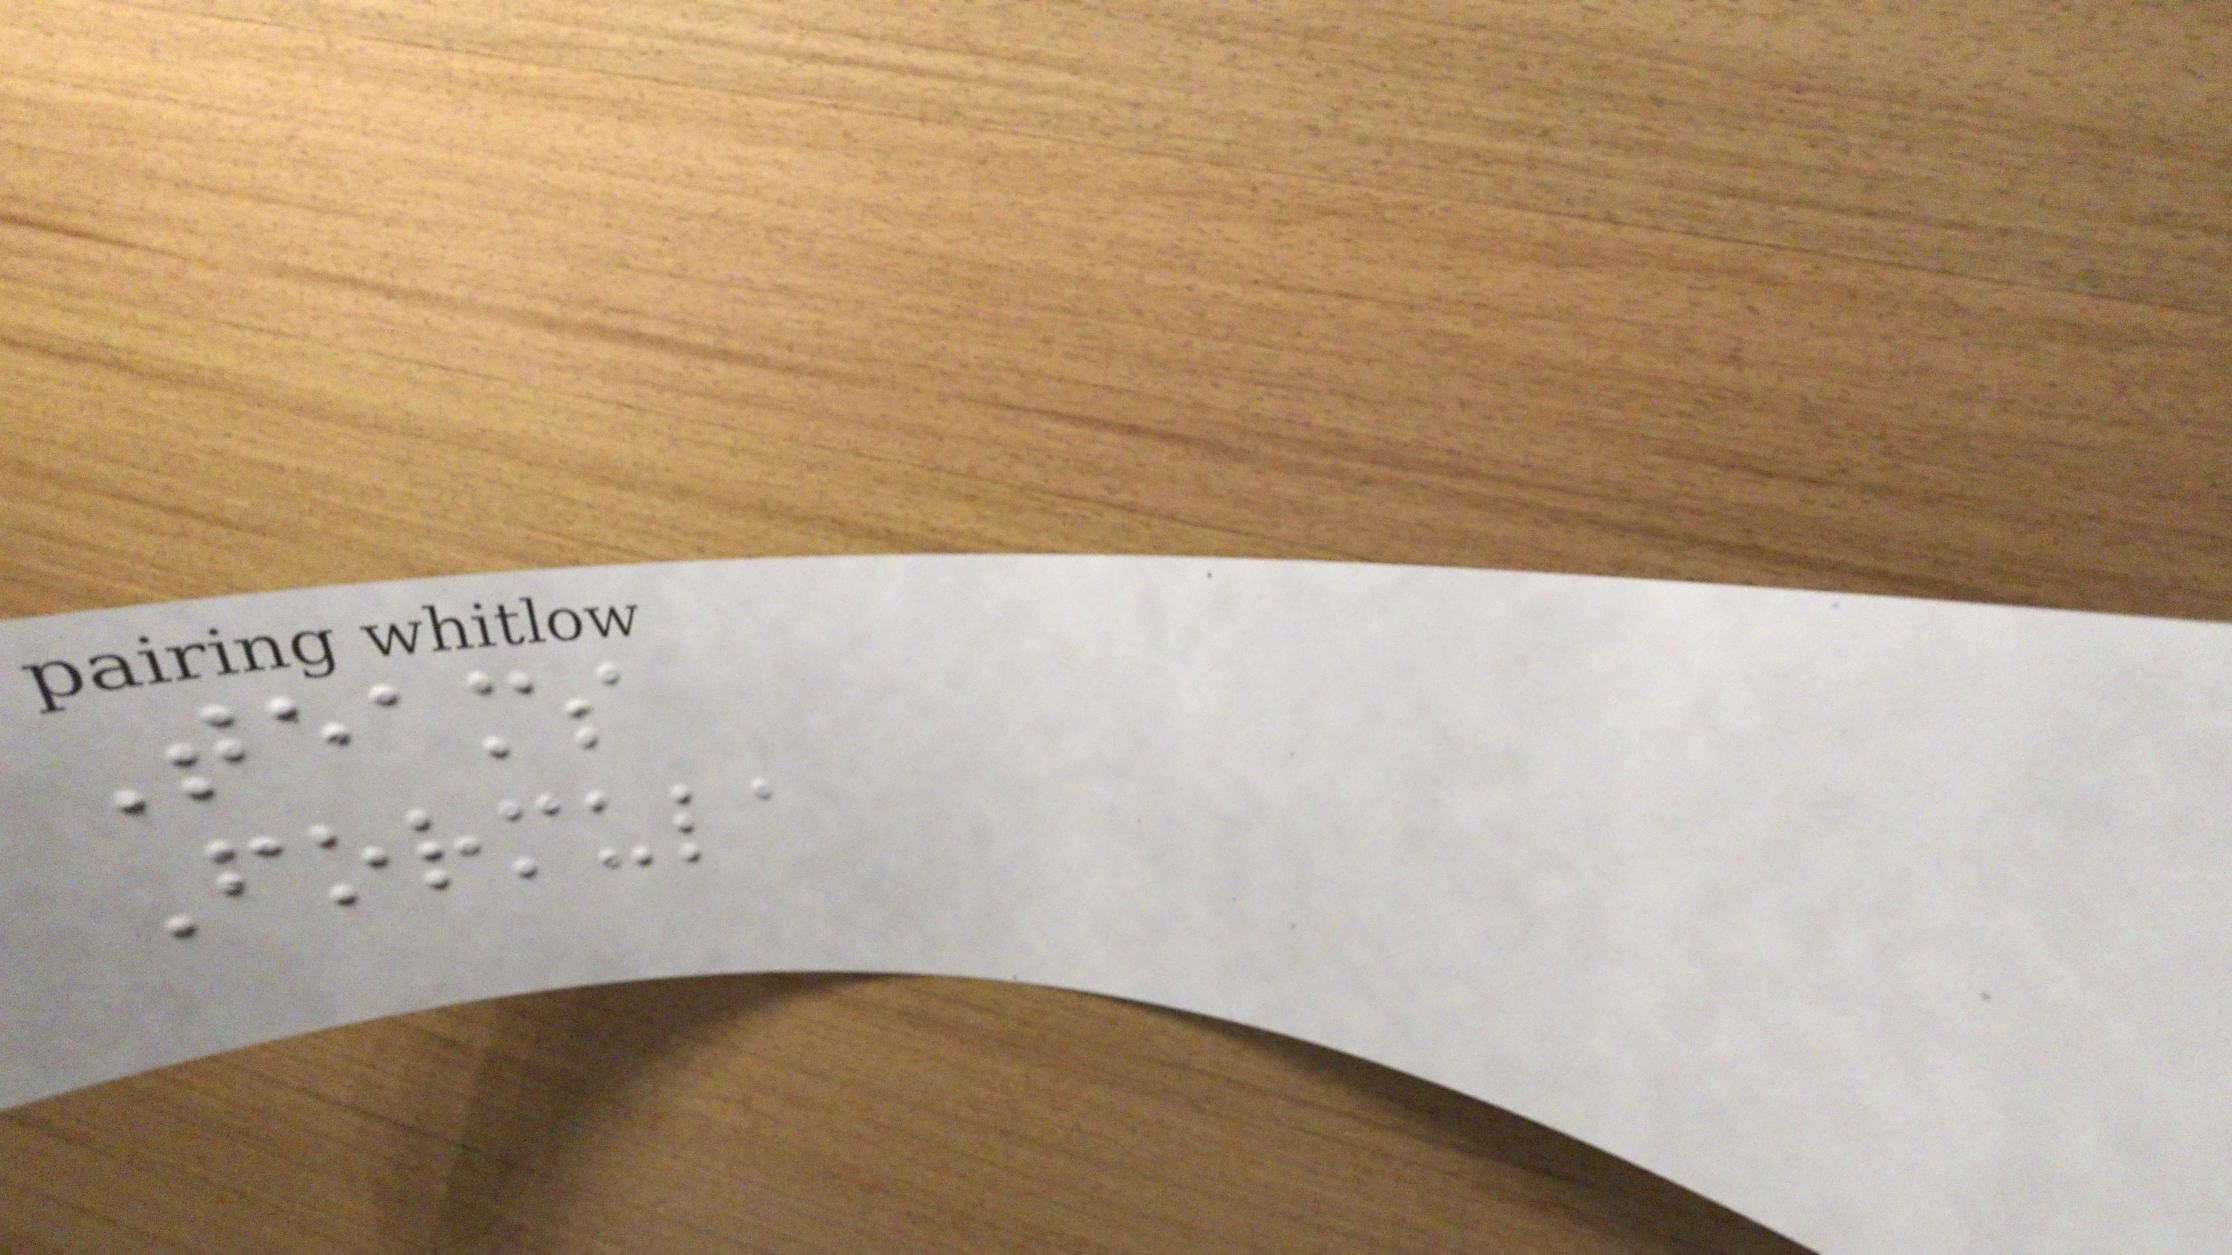Teams
Formula
